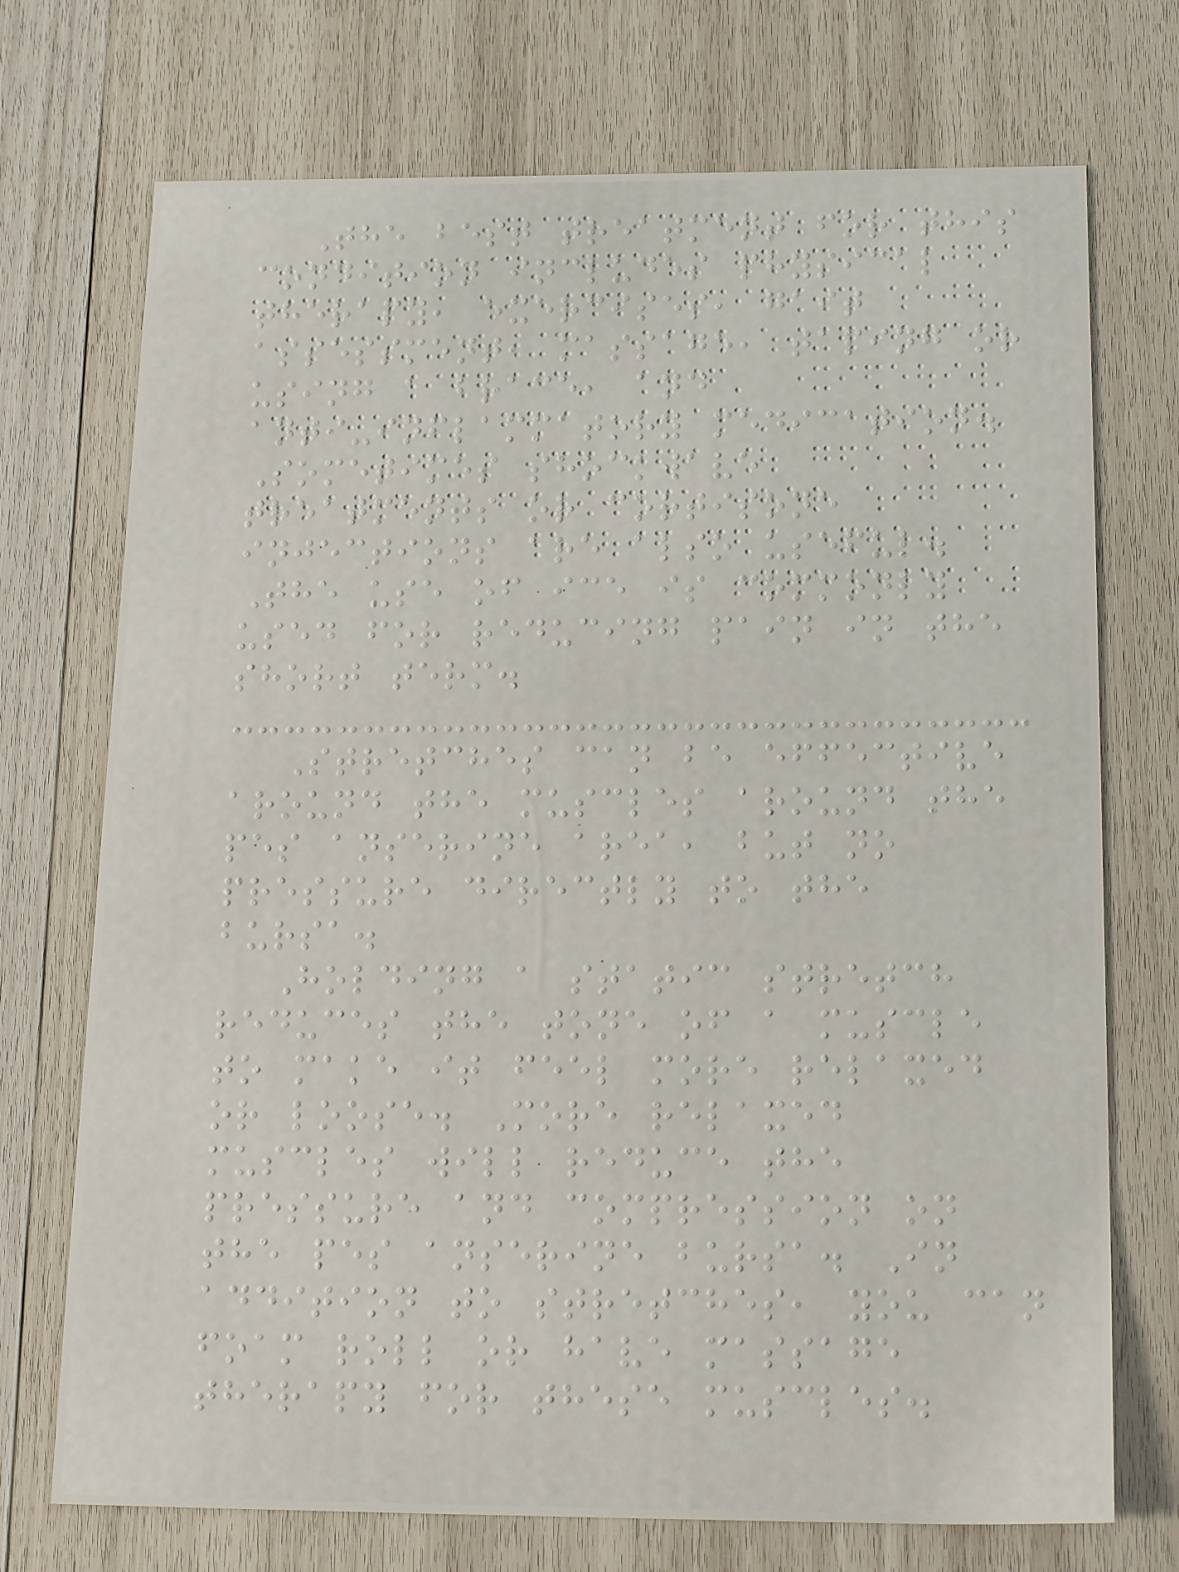The best treatment for this
condition includes physical
therapy, exercises, gait
assessment, massage, taping or
using a brace, and
anti-inflammatory medication.
Sometimes shockwave
treatments or cortisone
injections are also useful.
The use of ice is commonly
used for reducing pain in the
short term.
Stretches can be effective
around the muscles around the
pes anserine area, but no
pressure directly to the
bursa.
Holding a static stretch
reduces the tone of a muscle
to make it feel more relaxed
or loose. More relaxed
muscles will reduce the
pressure and compression on
the pes anserine bursa. In
addition to stretches, you can
foam roll or have massage
therapy for these muscles.
